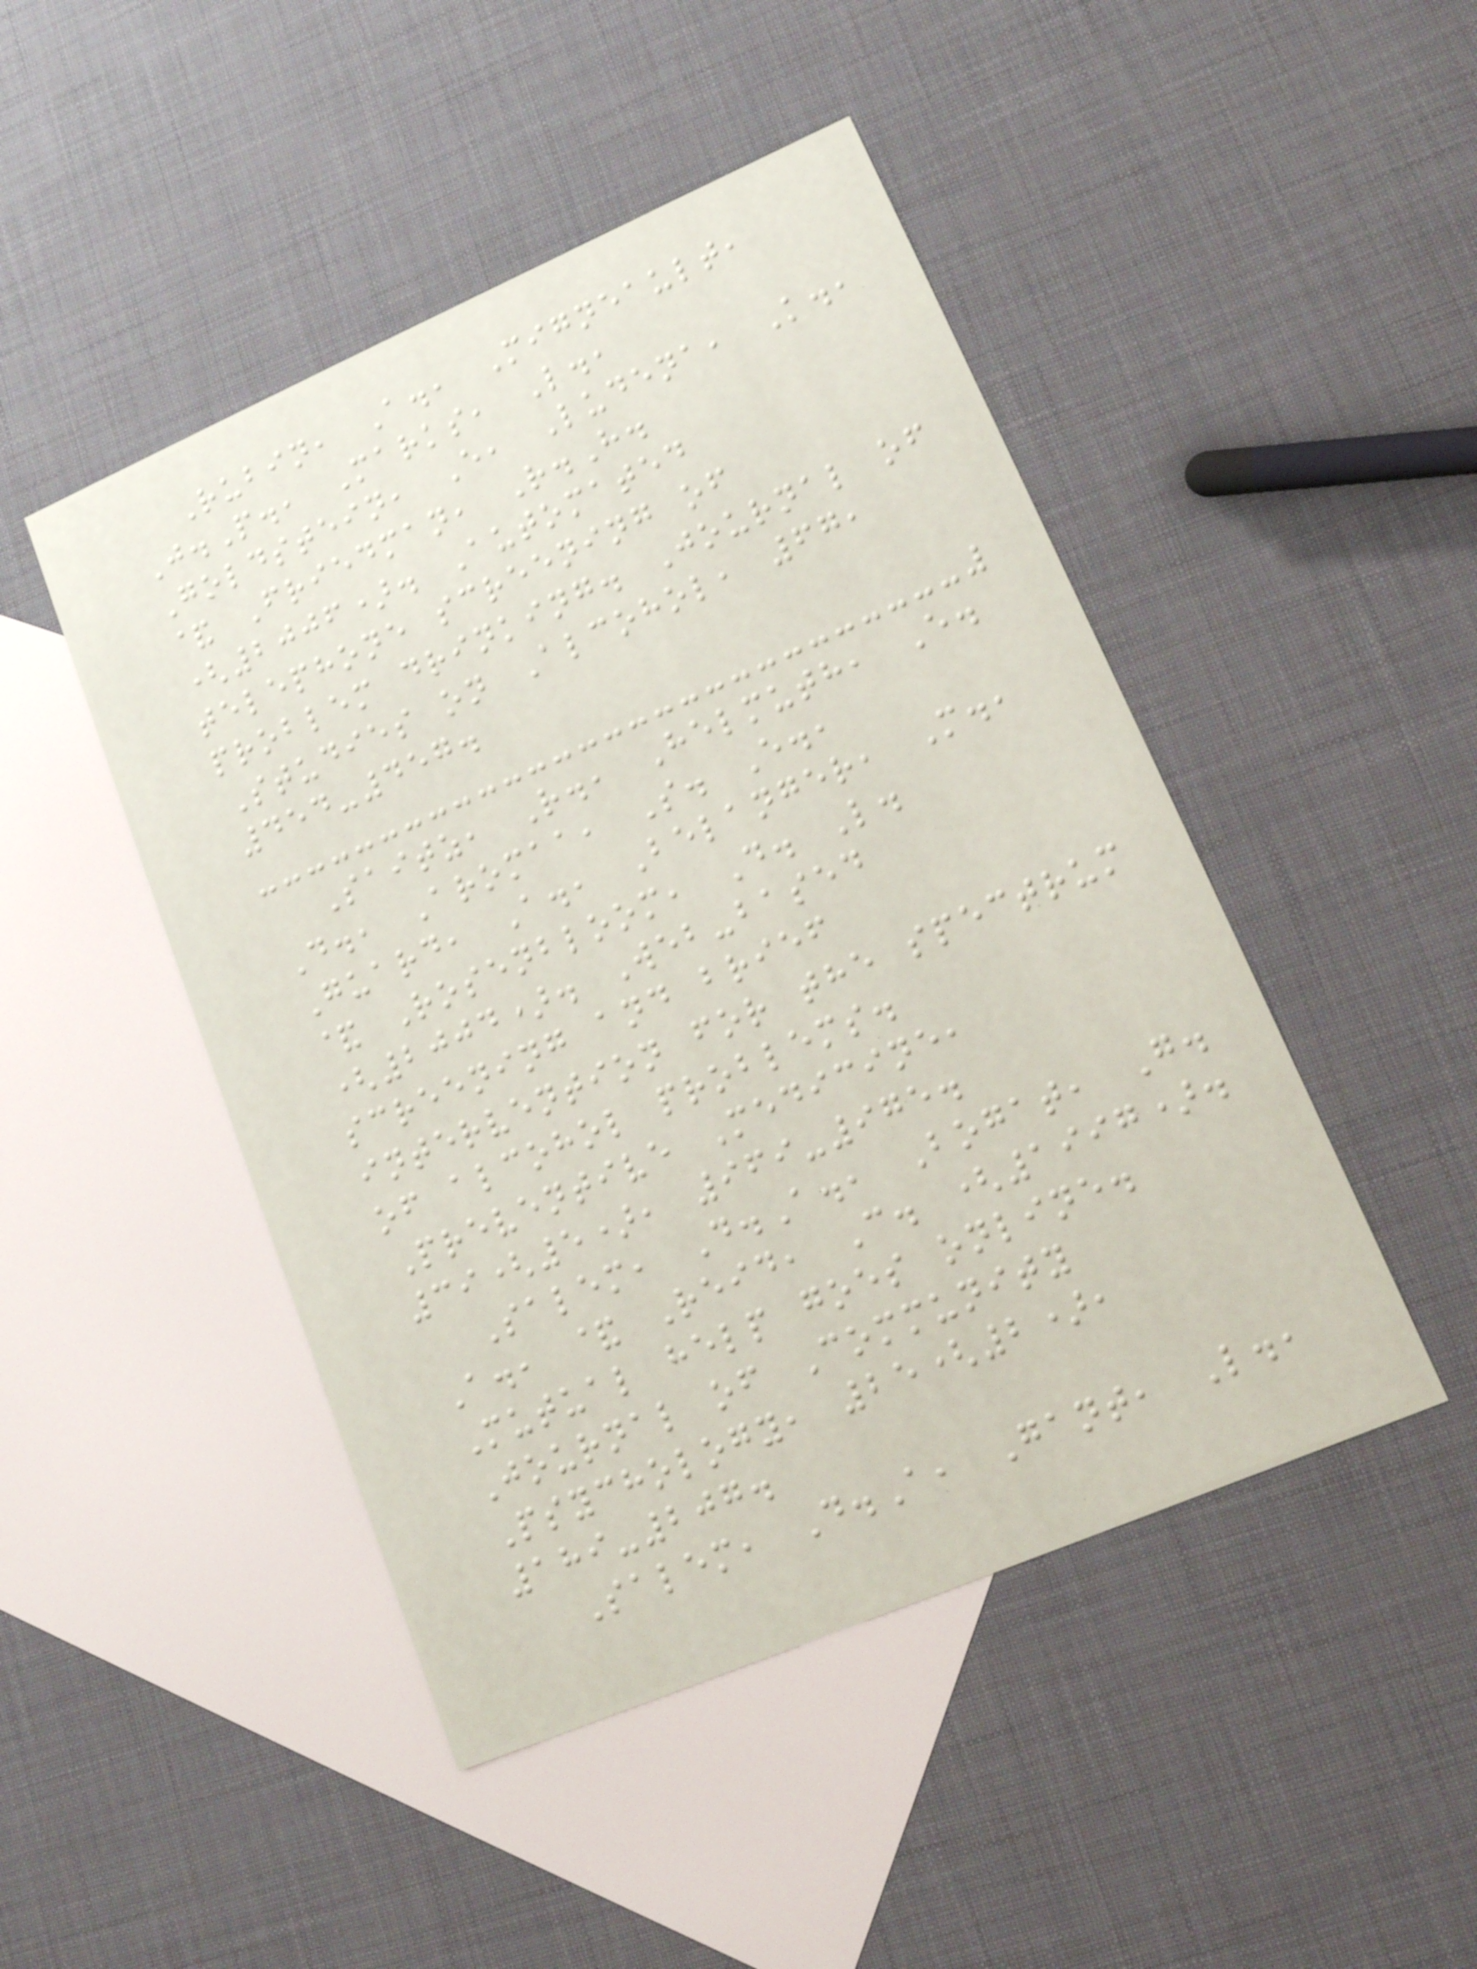Rubin, A., Migneault,
J.P., Marks, L.,
Goldstein, E, Ludena, K.,
& Friedman, R.H.
(2006). Automated
telephone screening of
problem drinking. Journal of
Studies on Alcohol, 67,
454-457.
Saitz, R., Helmuth, E.
D., Aromaa, S. E.,
Guard, A., Belanger, M.,
& Rosenbloom, D. L.
(2004). Web-based
screening and brief
intervention for the spectrum
of alcohol problems.
Preventive Medicine,
39(5), 969-975.
Salem, D.A., Bogat, G.
A., & Reid, C. (1997).
Mutual help goes online.
Journal of Community
Psychology, 25(2),
189-207.
Salem, D.A, Gant, L.,
